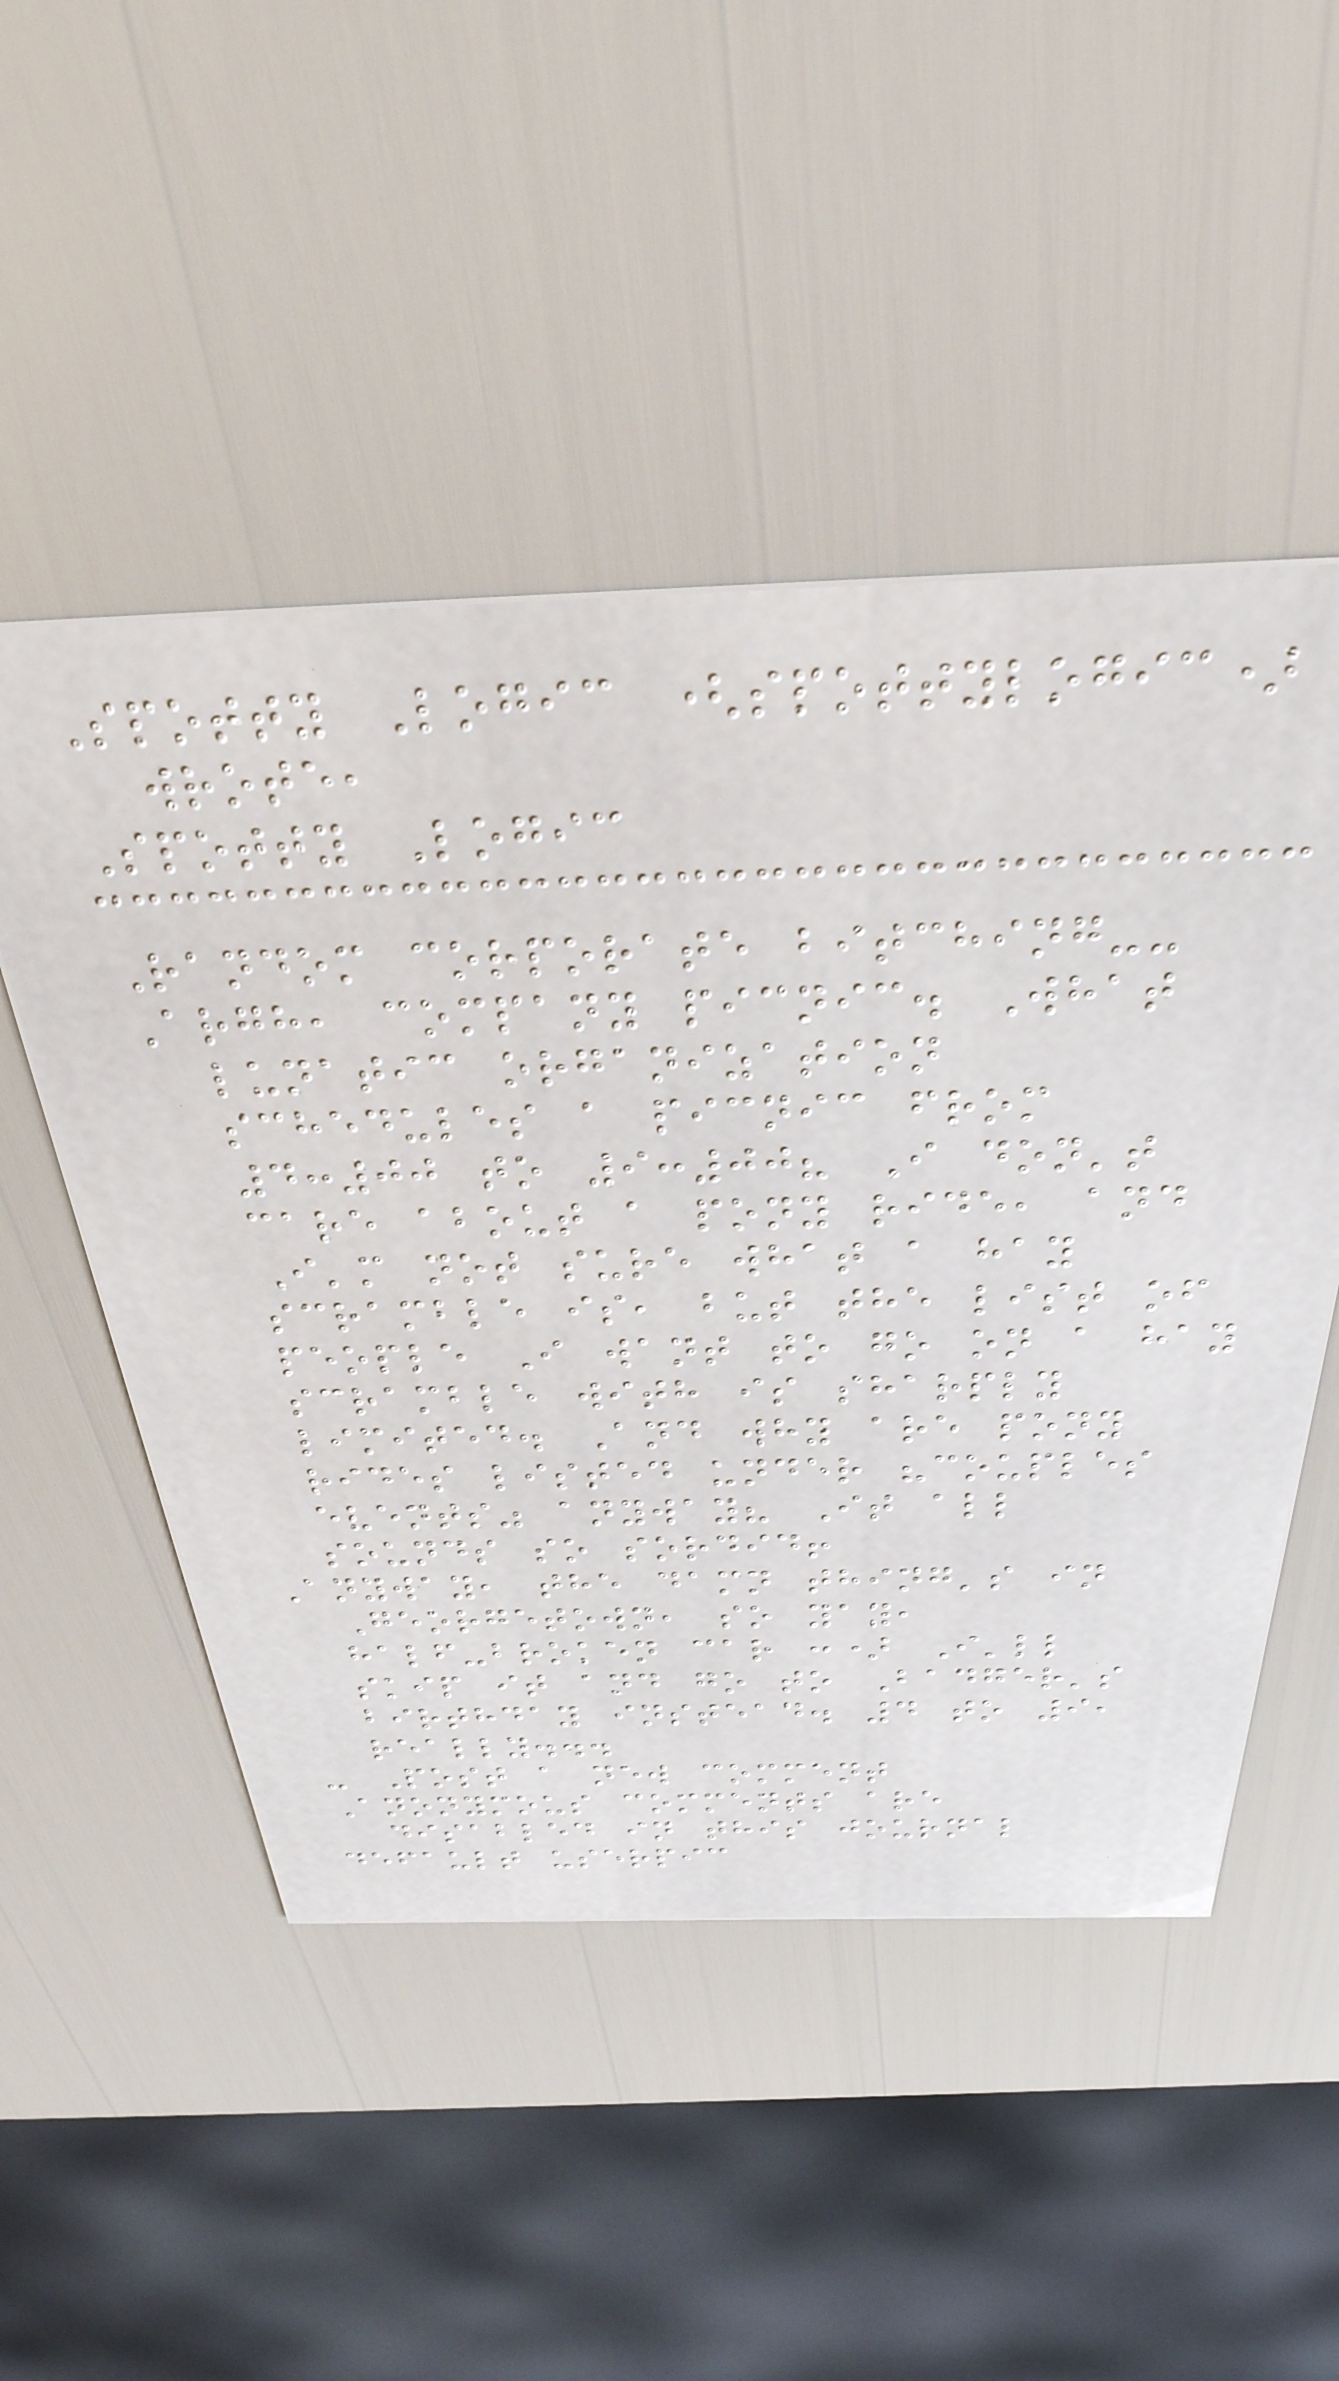Spotty Logic (spottylogic)
wrote,
Spotty Logic
Random corporate bitching--
Argh, company picnic. What
lunatic organization
schedules a picnic from
4:00 to 9:00? I don't
care about a pony ride, and
I'm not sure what a hay
scramble is, but the list of
people I want to go on a hay
scramble with is sharply
limited. And why are pony
rides listed under "couples
events" anyway? It all
sounds so sordid!
Anyway, the damn thing's in
Georgetown, so yay,
half-broken car :) I'll
skip it and go to Badger's
birthday instead. 4 to 9,
really...
- Post a new comment
Anonymous comments are
disabled in this journal
default userpic
